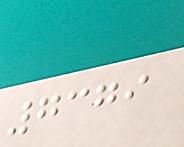7379
